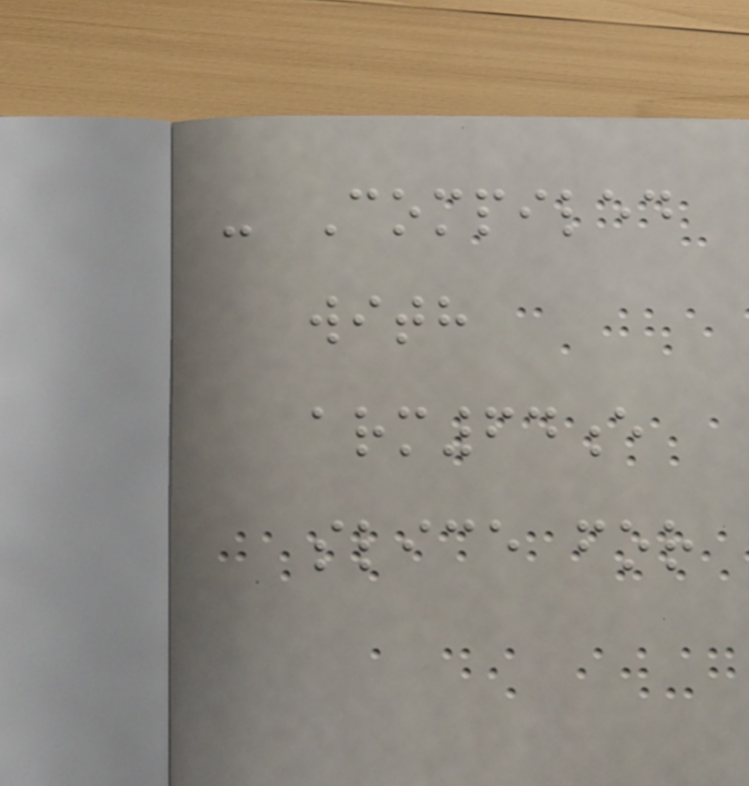- Compiled
with
arm64e
slice for
